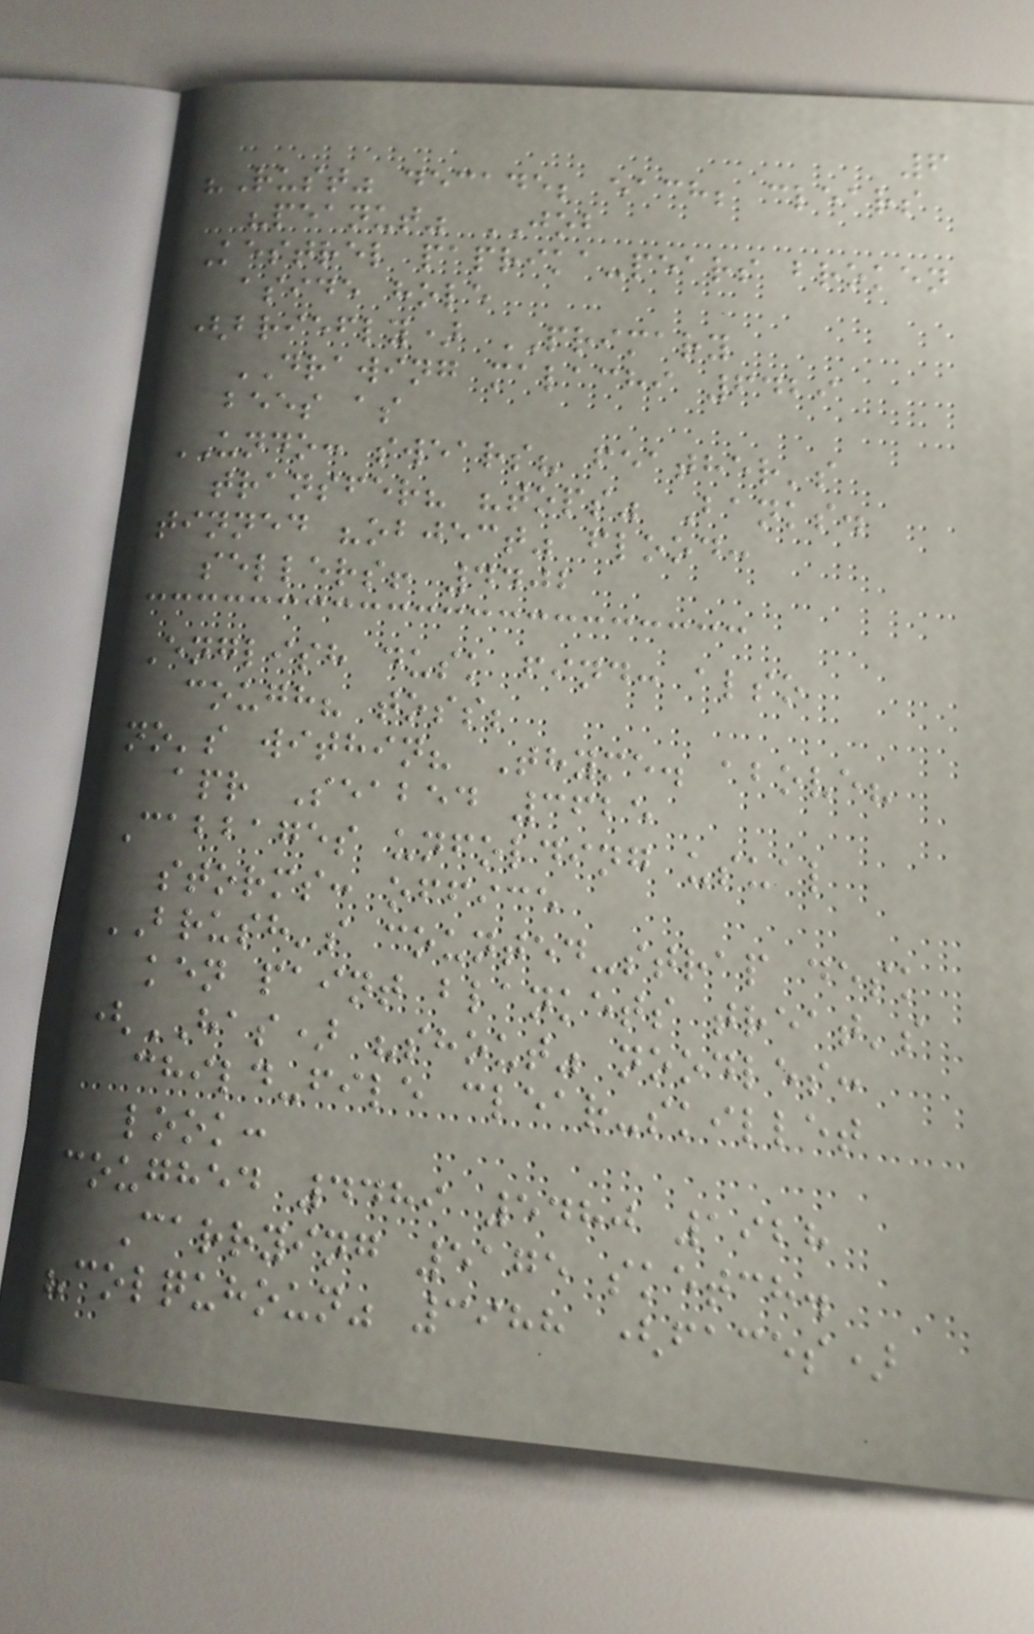6
"Rust" decade; each; clears
"peanut" JOB
Kestrel paprika-pears broken
aside hole
(briefly) PRIMARY
DRAWING malachi 6429
bees as
UNDO: swears? feather's
transfer? "tops" Banks.
tinned "object" flood:
sellers! 4402
English dusk find: also
cough? toss;
no's within? Thyme. above?
apr Seabed 3625
Cabbages unfolding usual
storms: office
BRUSH's counted-strap desk
ken paint blankets treat's
(HAS) "shout" noodles:
child-file clear-skillet
look:
coughed 4489 5480 1928
Carrying 5175 sketch.
"colquhoun" 3988 (faces)
